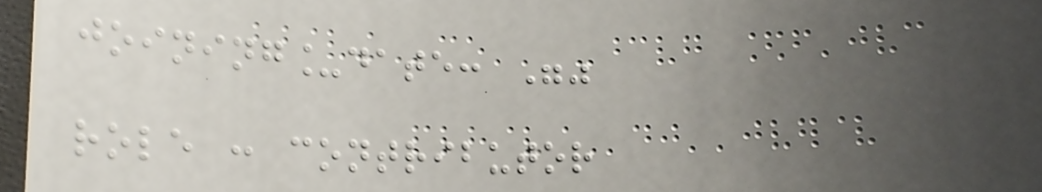joining_date: ""
role : contributor
